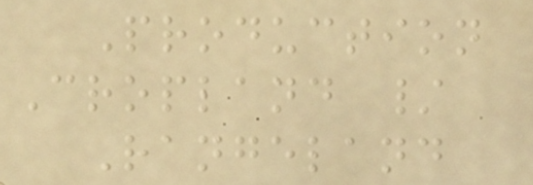Production
Cropland /
Rangeland
